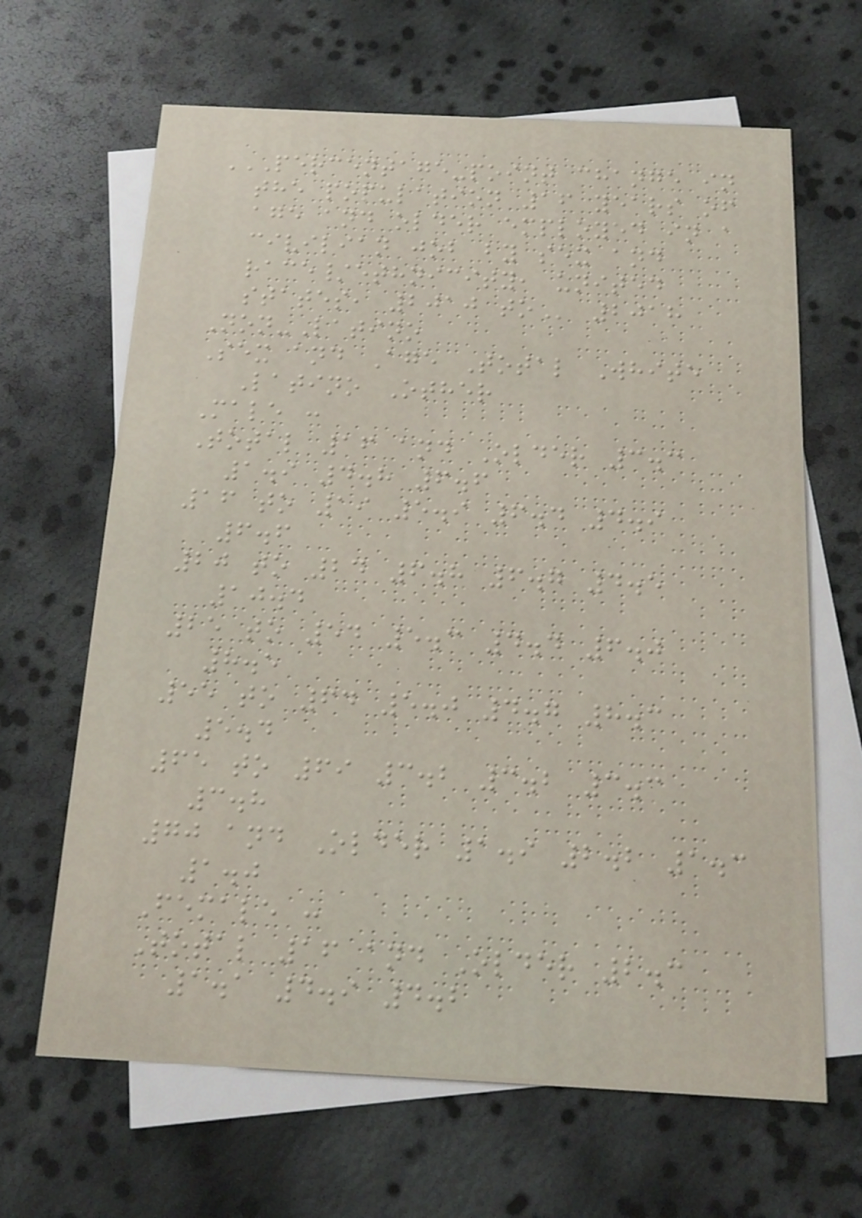PERCENTAGE-POINT CHANGE IN
THE POPULATION 16 YEARS OF
AGE AND OLDER EMPLOYED IN A
CIVILIAN JOB BY SEX AND
RACE/ETHNICITY, UNITED
STATES, 2010 TO 2018
Non-Latino
Sex and Age Total White
Latino Other
Male :
Total 16 and Older 3.3
1.9 4.8 6.6
16 to 19 5.9 6.4 4.9
6.6
20 to 24 6.8 6.7 4.5
10.4
25 to 54 5.3 4.4 6.0
8.5
55 to 64 5.0 4.7 8.3
5.4
65 to 69 3.2 3.2 3.3
3.8
70 and Older 1.9 2.2 1.3
1.0
Female :
Total 16 and Older 2.3
1.1 4.9 4.2
